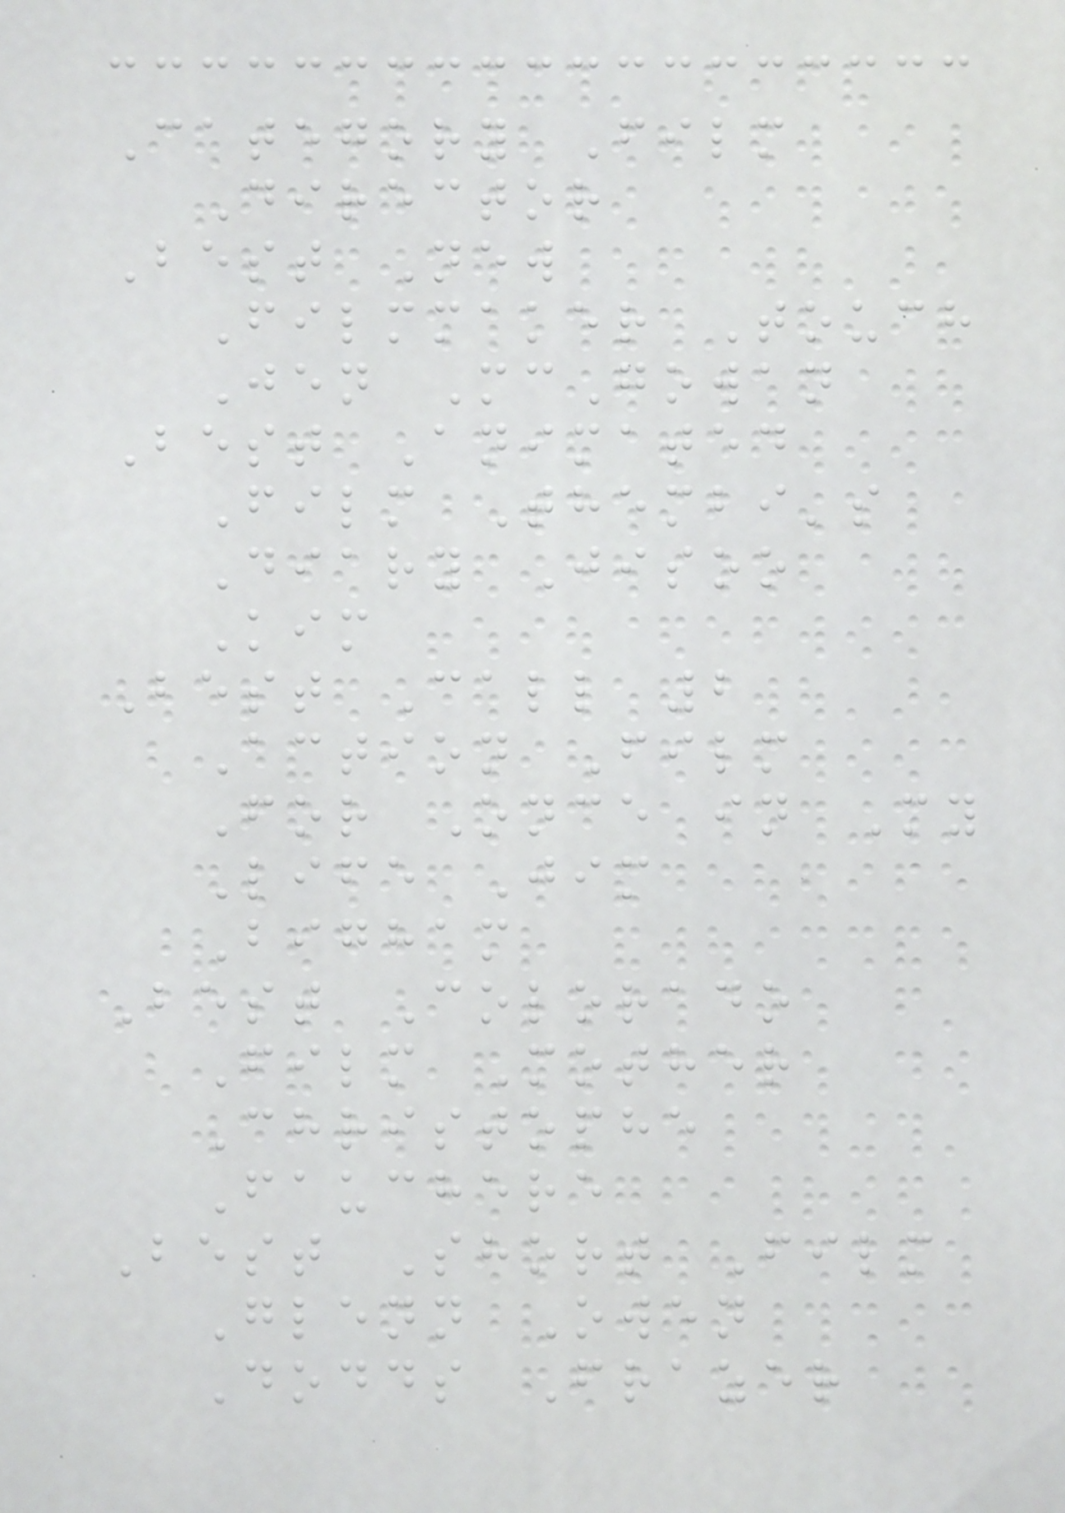Category Film
Director
Best New
Filmmaker Touch
Jen McGowan
Best Animated
Film Thembi's
Diary Jisoo
Kim
Best Call 2
Action Film
For Once in My
Life Jim
Bigham
Best Colorado
Film Mother
Christophe
Fauchere
Best Short Film
Glenn Owen
Dodds Frazer
